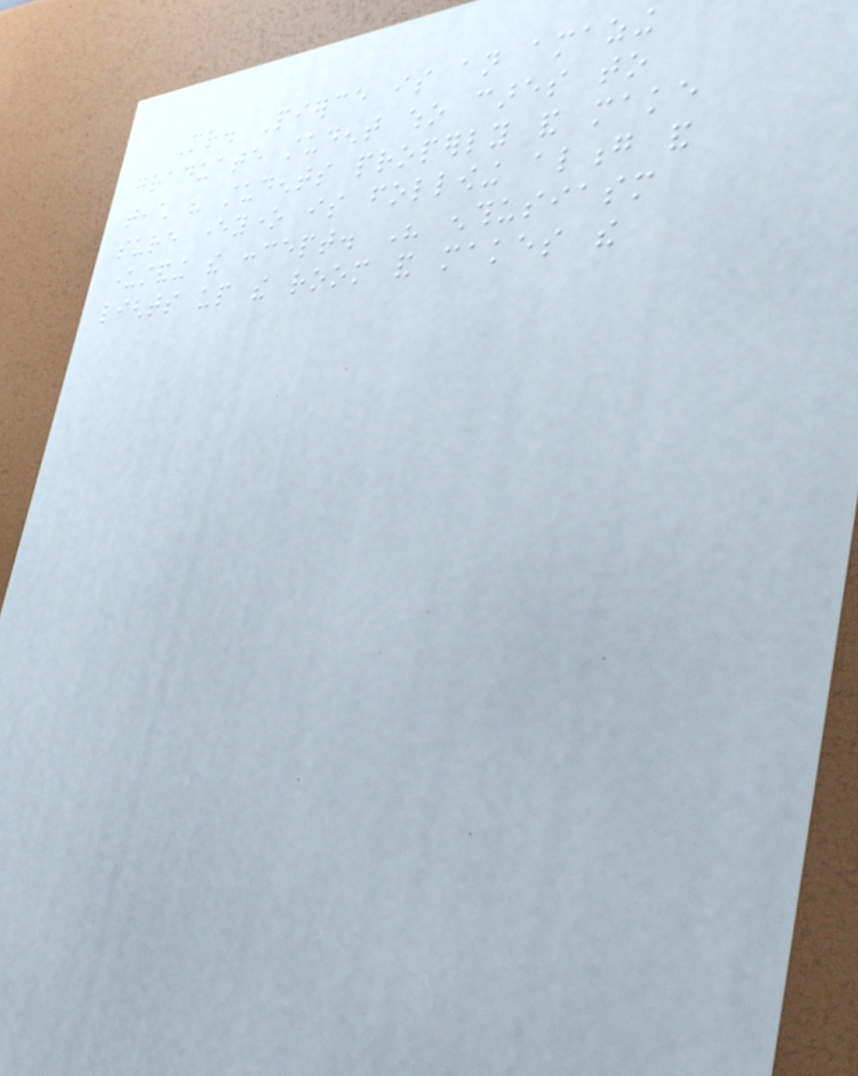Mr. Pierce is an amazing
graduate student who cares to
teach his students properly and make
sure everyone is following along and
understanding the concept. His enthusiasm
lights up the room and makes the
